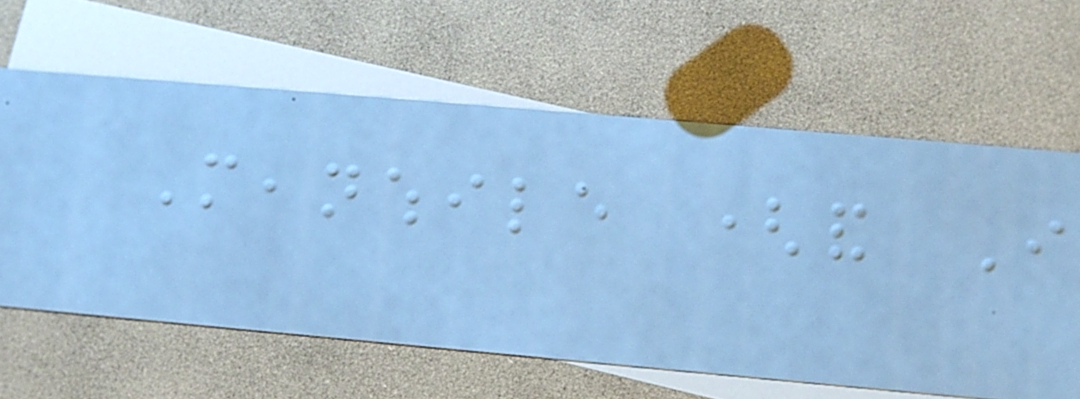Meanwhile (and I
